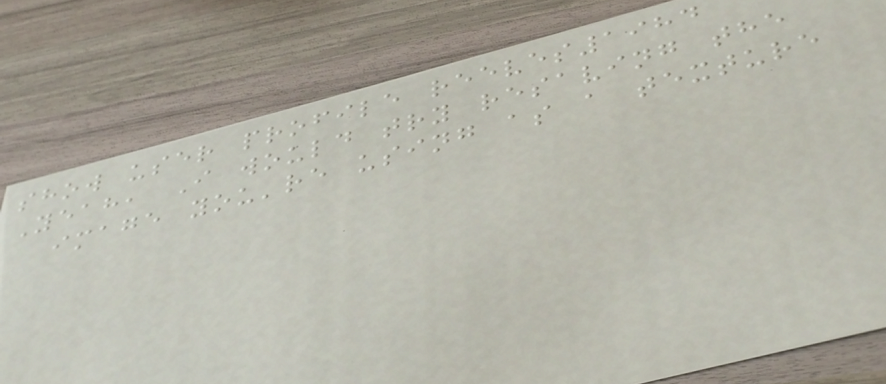show user profile reeves1984
Yeah, I would try resaving the
image you're using as a texture
